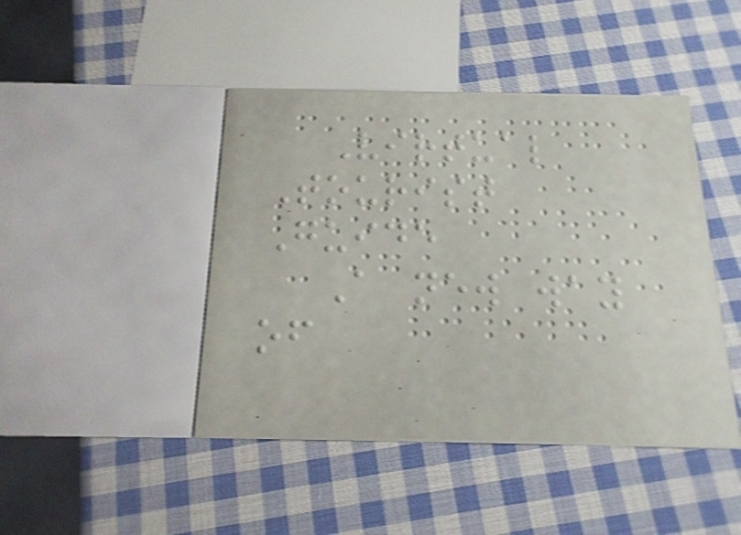Virtual
Tourist
Guide
A new way
of
